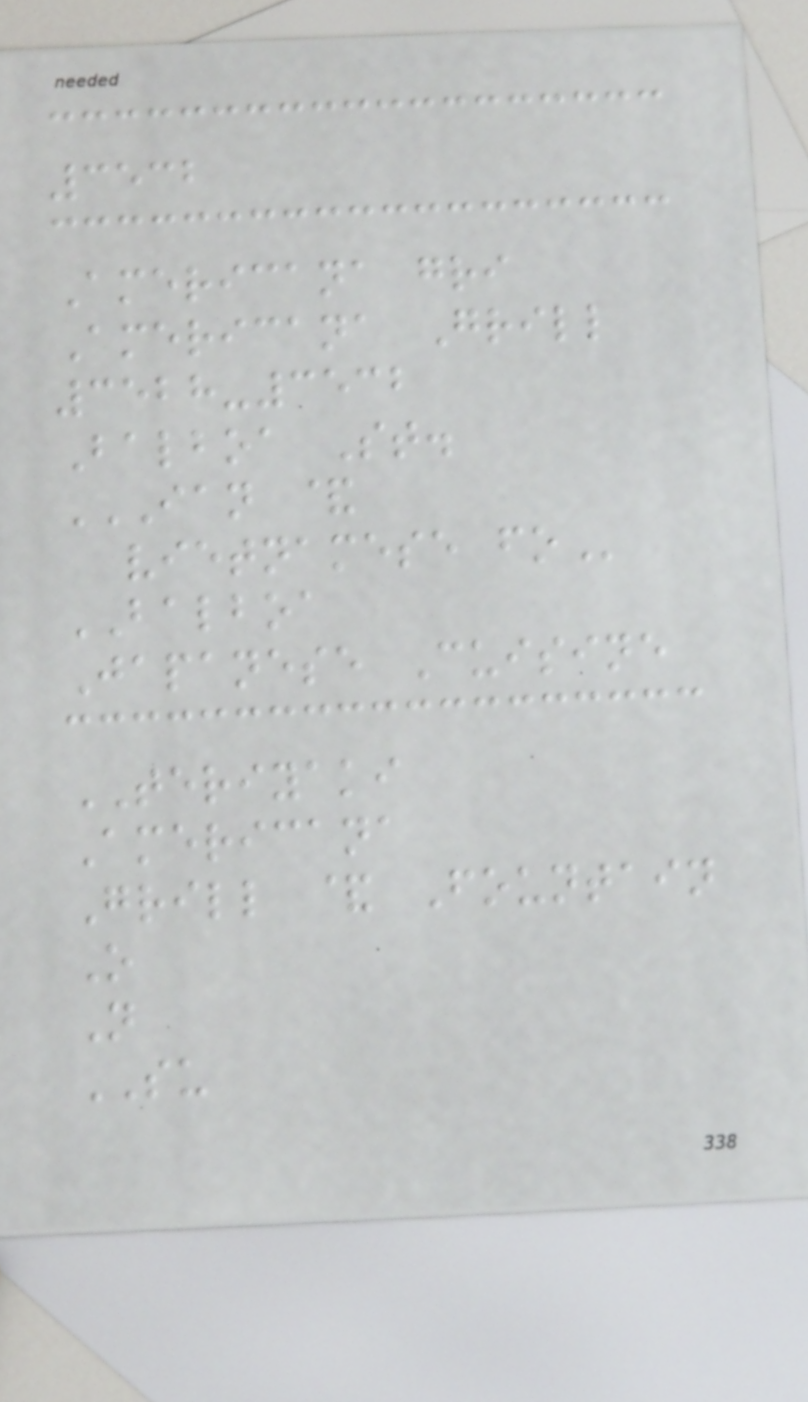3532
Americana gri
Americana Grill
3528-3532
Balboa St.
IAN &
VIETNAMESE FO
BALBOA
Japanese Cuisine
TERIYAKI
Americana
Grill & Fountain
O
N
SU
